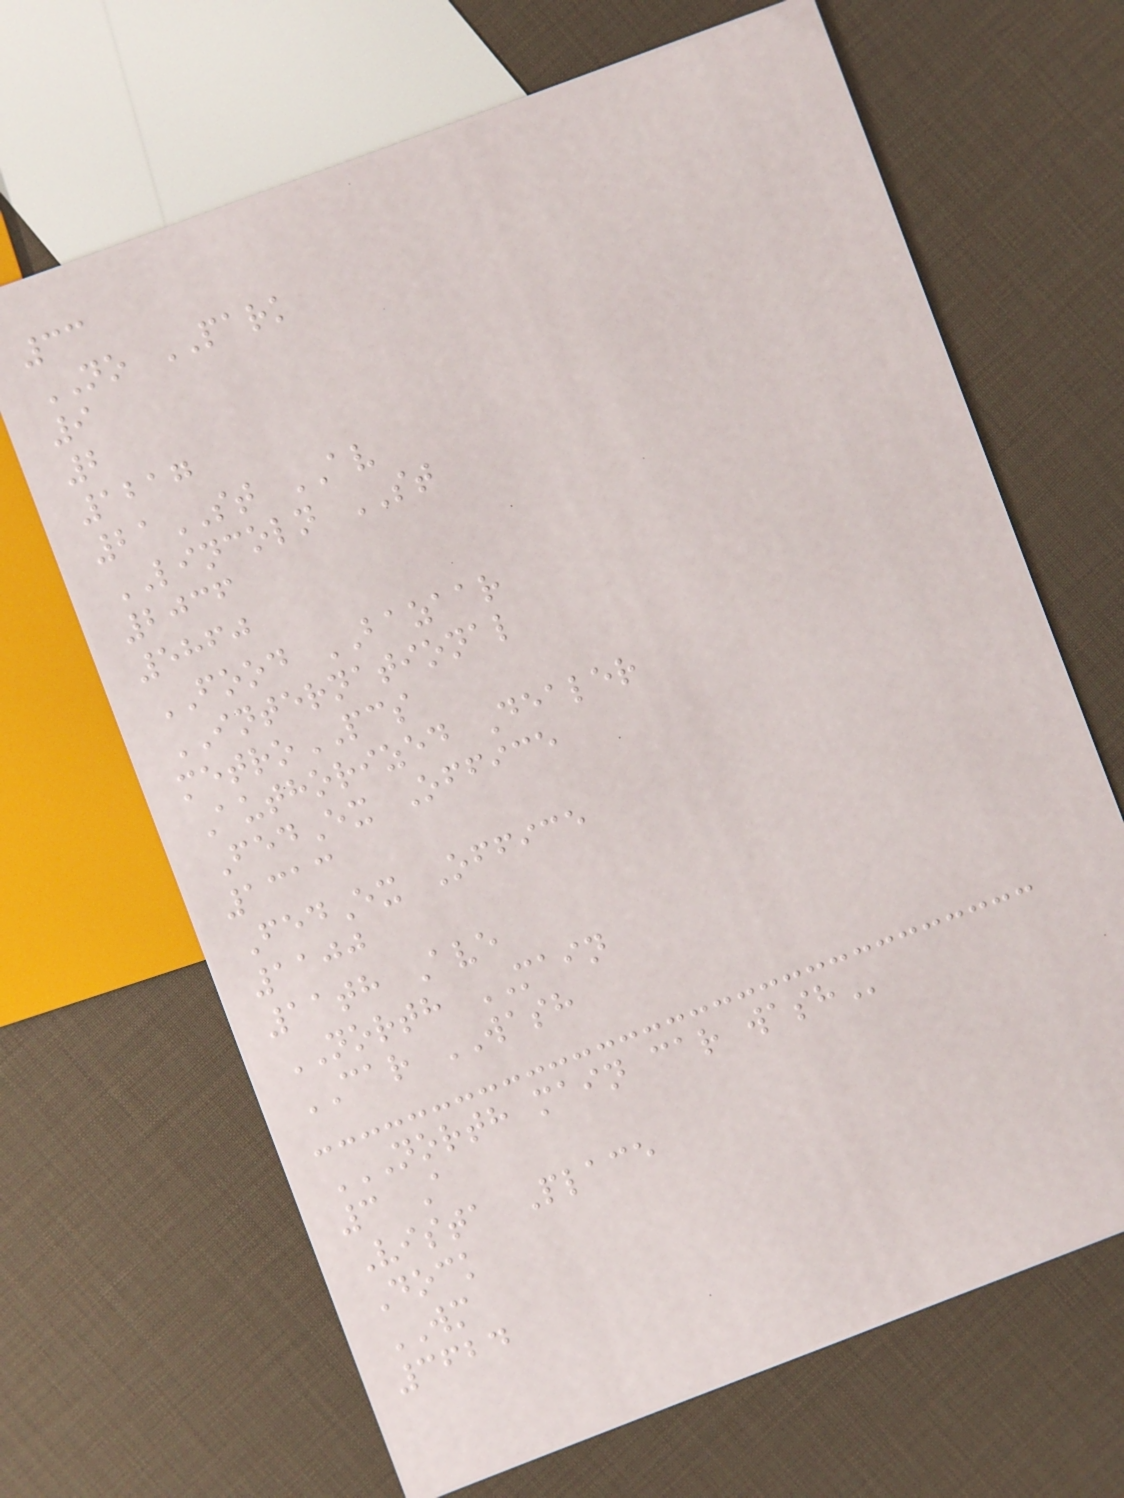33
NO PARK
9
2
1217
21ST AV
LINCOLN ST
2036
5860
FOOD BAZAAR
INTERNATIONAL
metroPCS
Authorized Dealer
FedEx Office
1313
FedEx Office
1100
11th Ave
NORTH MAIN
CAR WASH
NORTH MAIN CAR WASH
3 A
Vista Place
Dock
WM
3624
